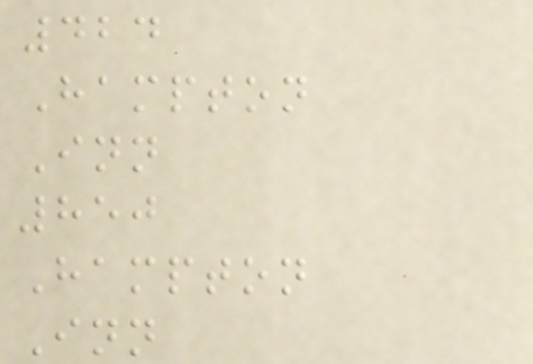424
Hampton
Inn
850
Hampton
Inn
